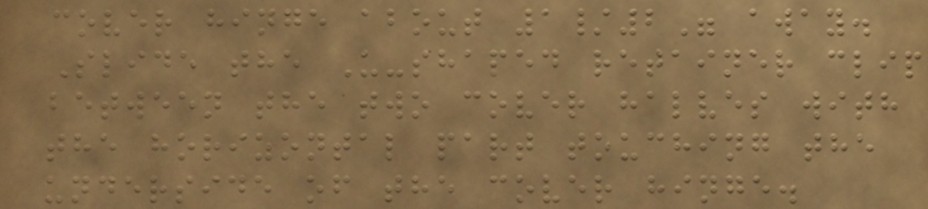cover hinge about 1/2" away.
Slide the U-shaped retainer clip
between the two cover halves with
the horizontal part touching the
underside of the cover hinge.
